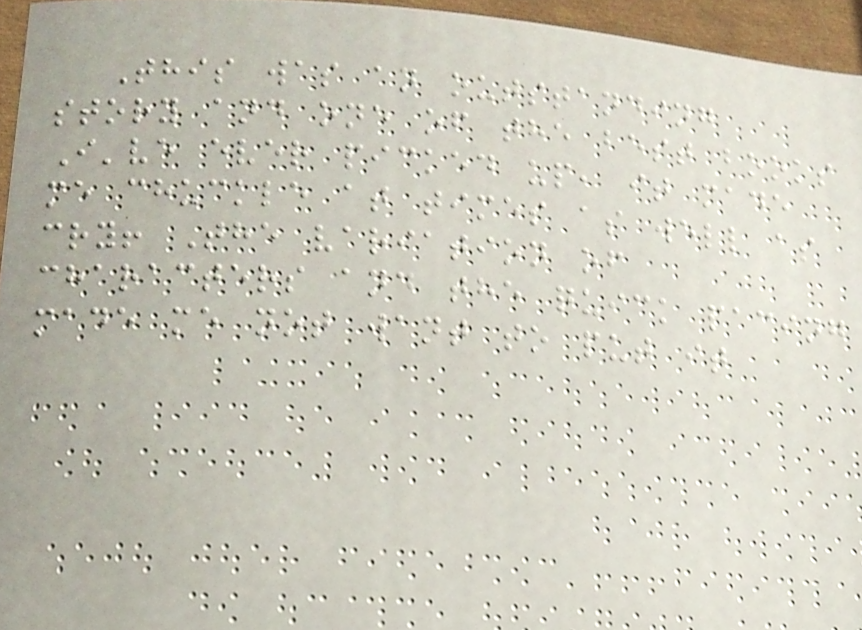This was an outstanding
story and one of the best books
I've ever picked up, it made
me chuckle at times as well as
cry! The variation of
characters and the quick pacing
made me not want to put it
